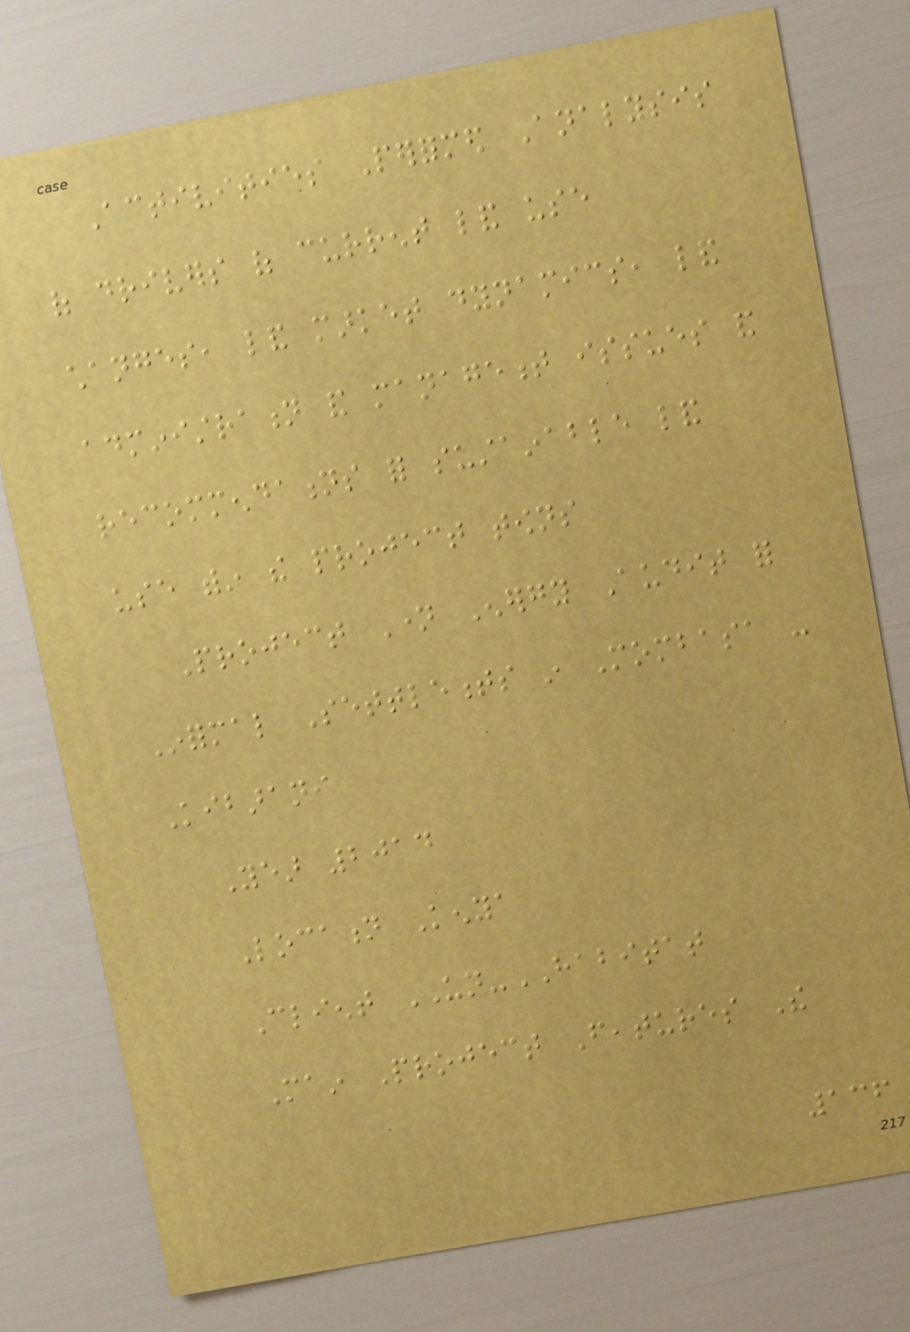Activities Performed Analysis
of drivers of current land use
changes, land market dynamics, land
administration and management issues and
recommendations for sustainable land
use within the project towns
Project Name Energy Audit for
Informal Settlements in Mombasa -
Kibarani
Year 2014
Location Kenya
Client UN-HABITAT
Main Project Features The
136
